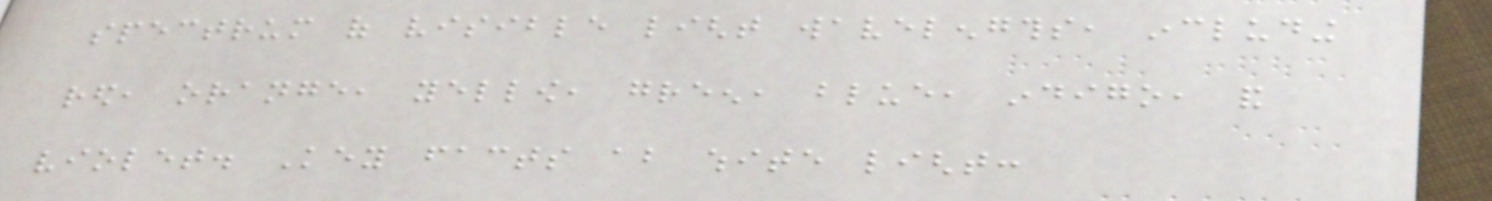spectrum of visible light wavelengths, including
red, orange, yellow, green, blue, indigo, and
violet. Key facts about white light:
